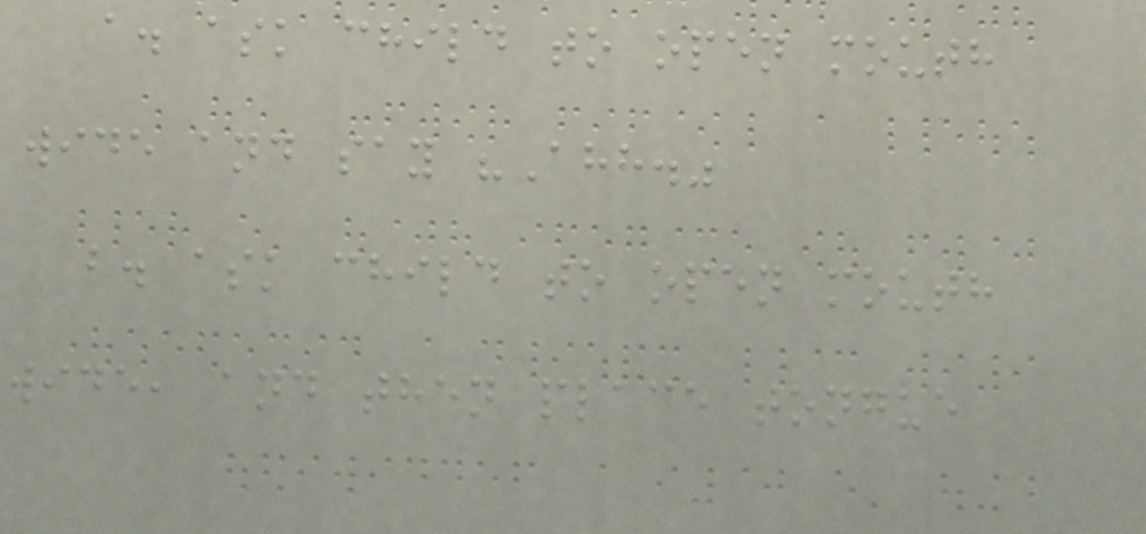a. ask child to open mouth
wide and say "Ahh."
b. ask child to open mouth
wide, and then place tongue
